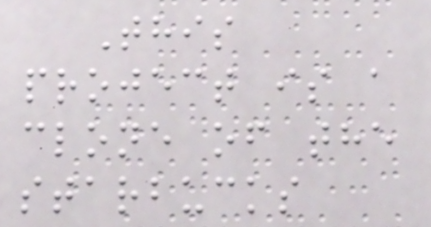This
project is a
clone of the
starbucks
